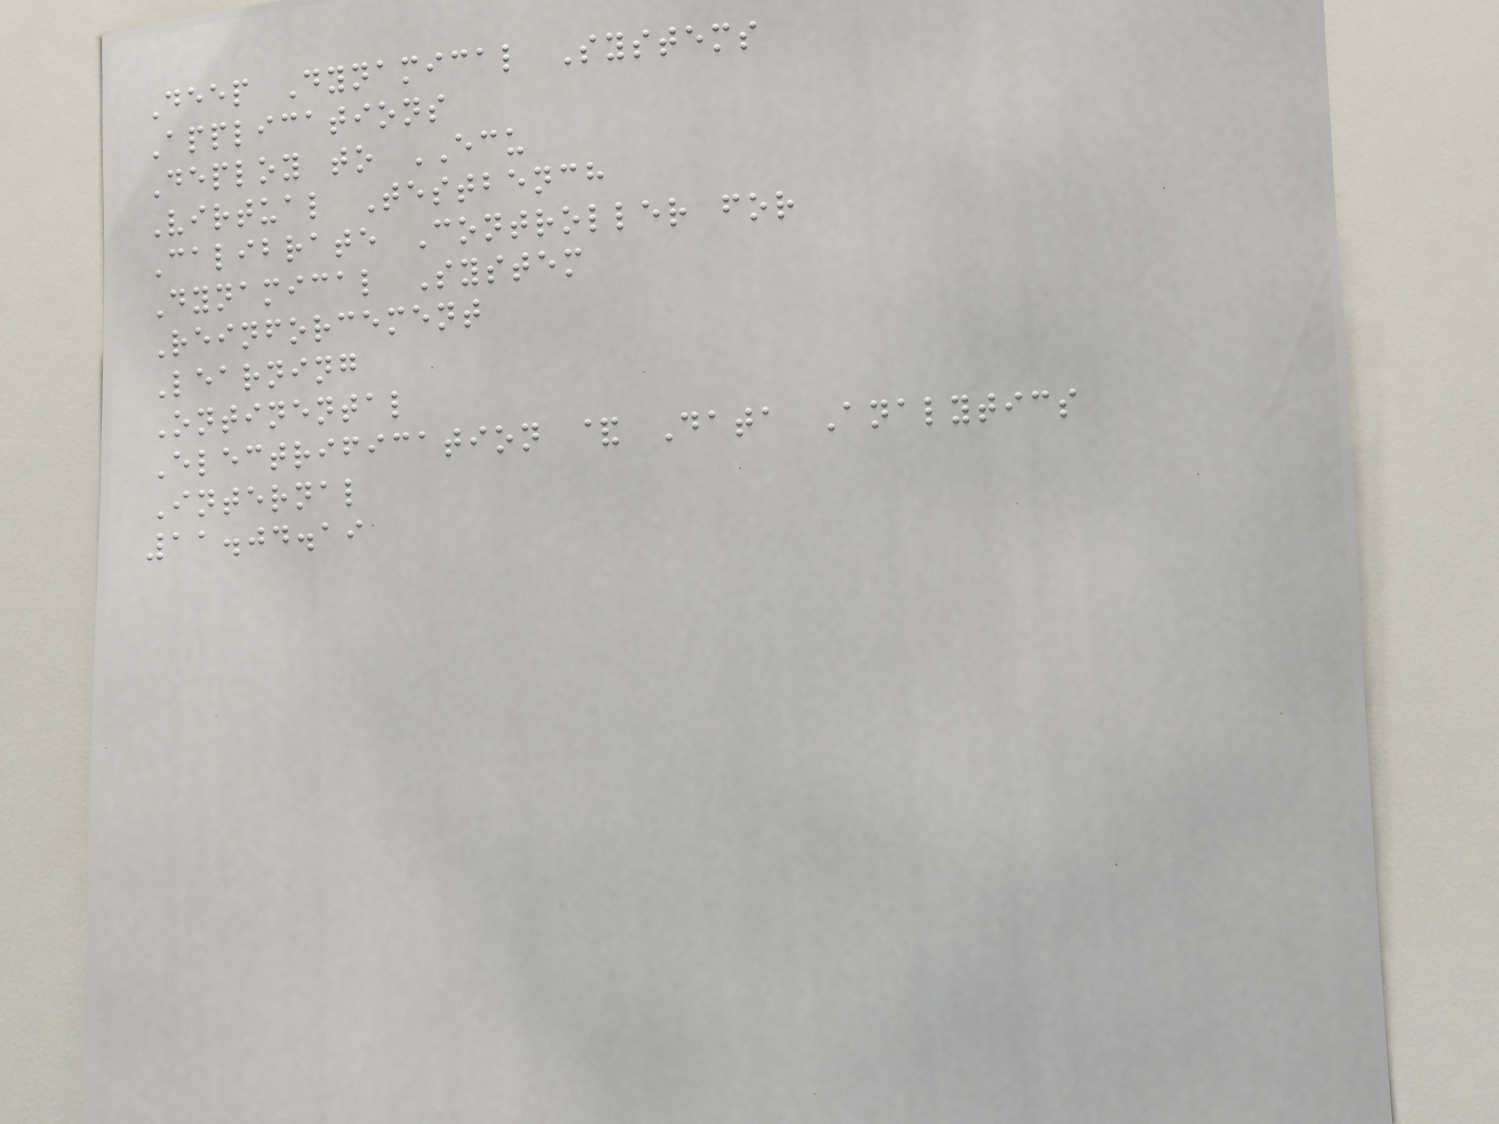Deep Dynamical Systems
Applications
Deploy to ECU
Virtual Testbench
Calibrate Controller for
Dynamical System
Reinforcement
Learning
Ontinental
Electrification & Data Analytics
Internal
11.04.19
